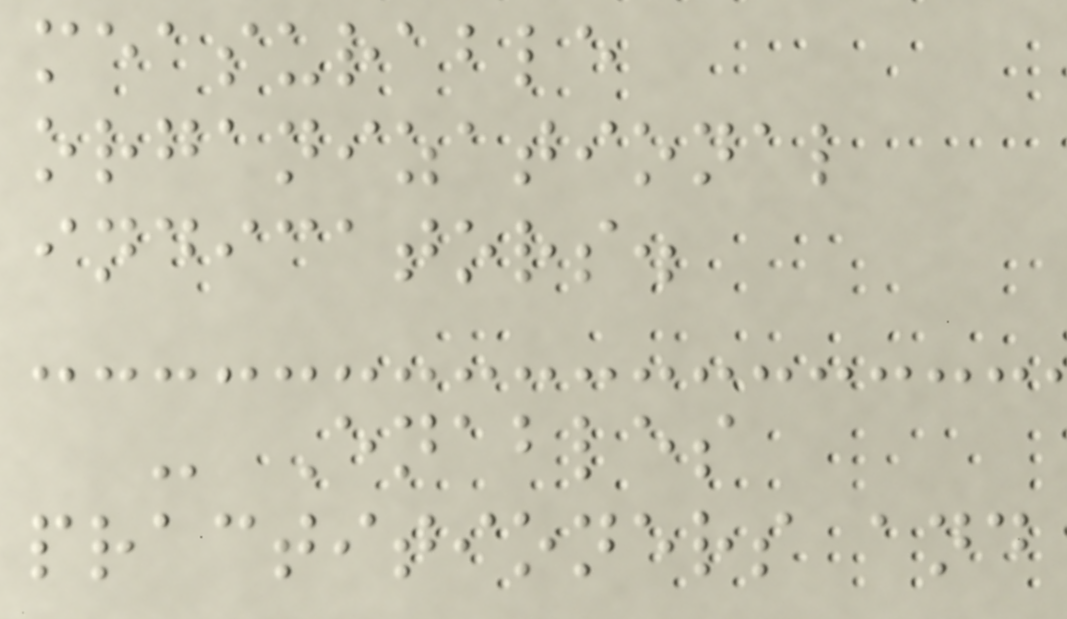measurable
organizational
indicators.
- Enables
practitioners and
